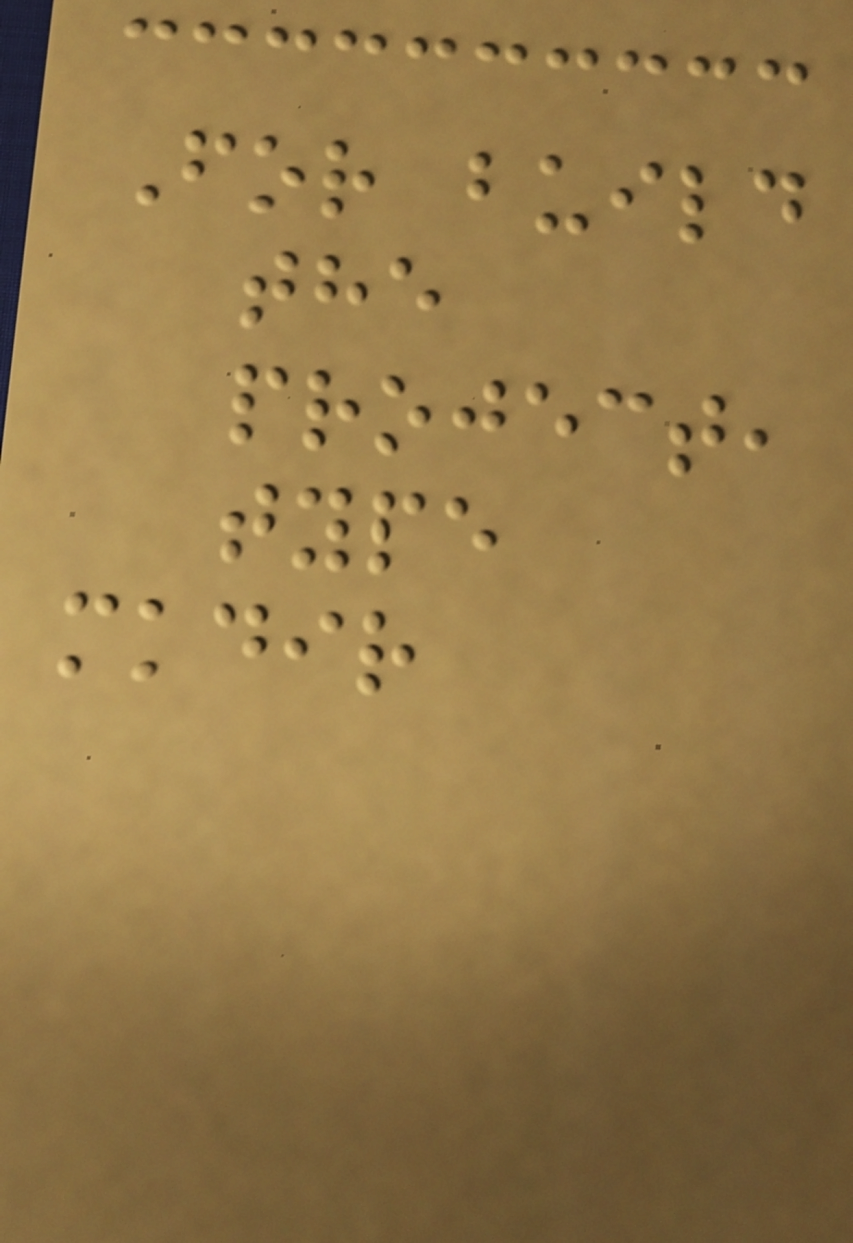For build
the
project,
type
mkdir
